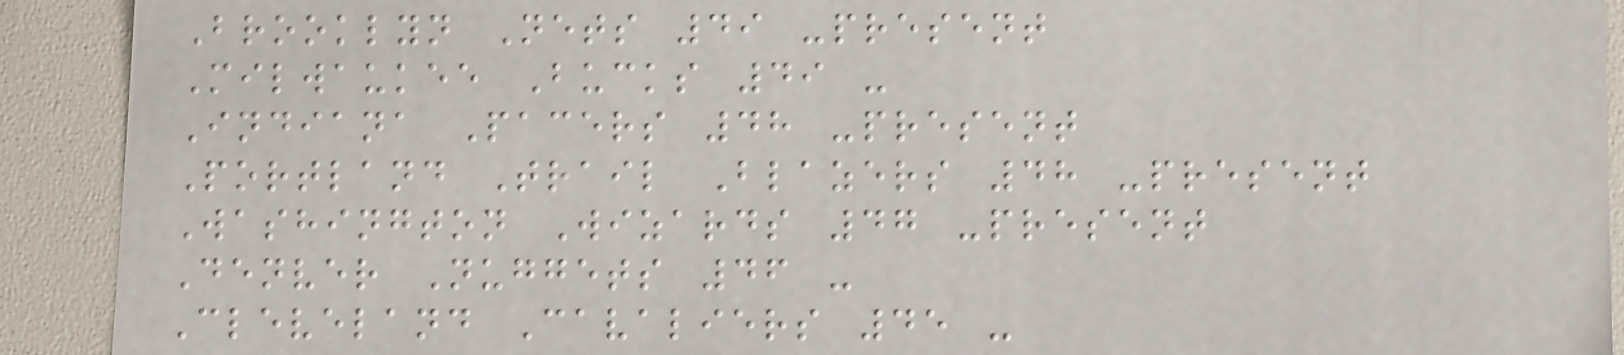Brooklyn Nets 49 -present
Milwaukee Bucks 49 -
Indiana Pacers 48 -present
Portland Trail Blazers 48 -present
Washington Wizards 47 -present
Denver Nuggets 46 -
Cleveland Cavaliers 45 -
